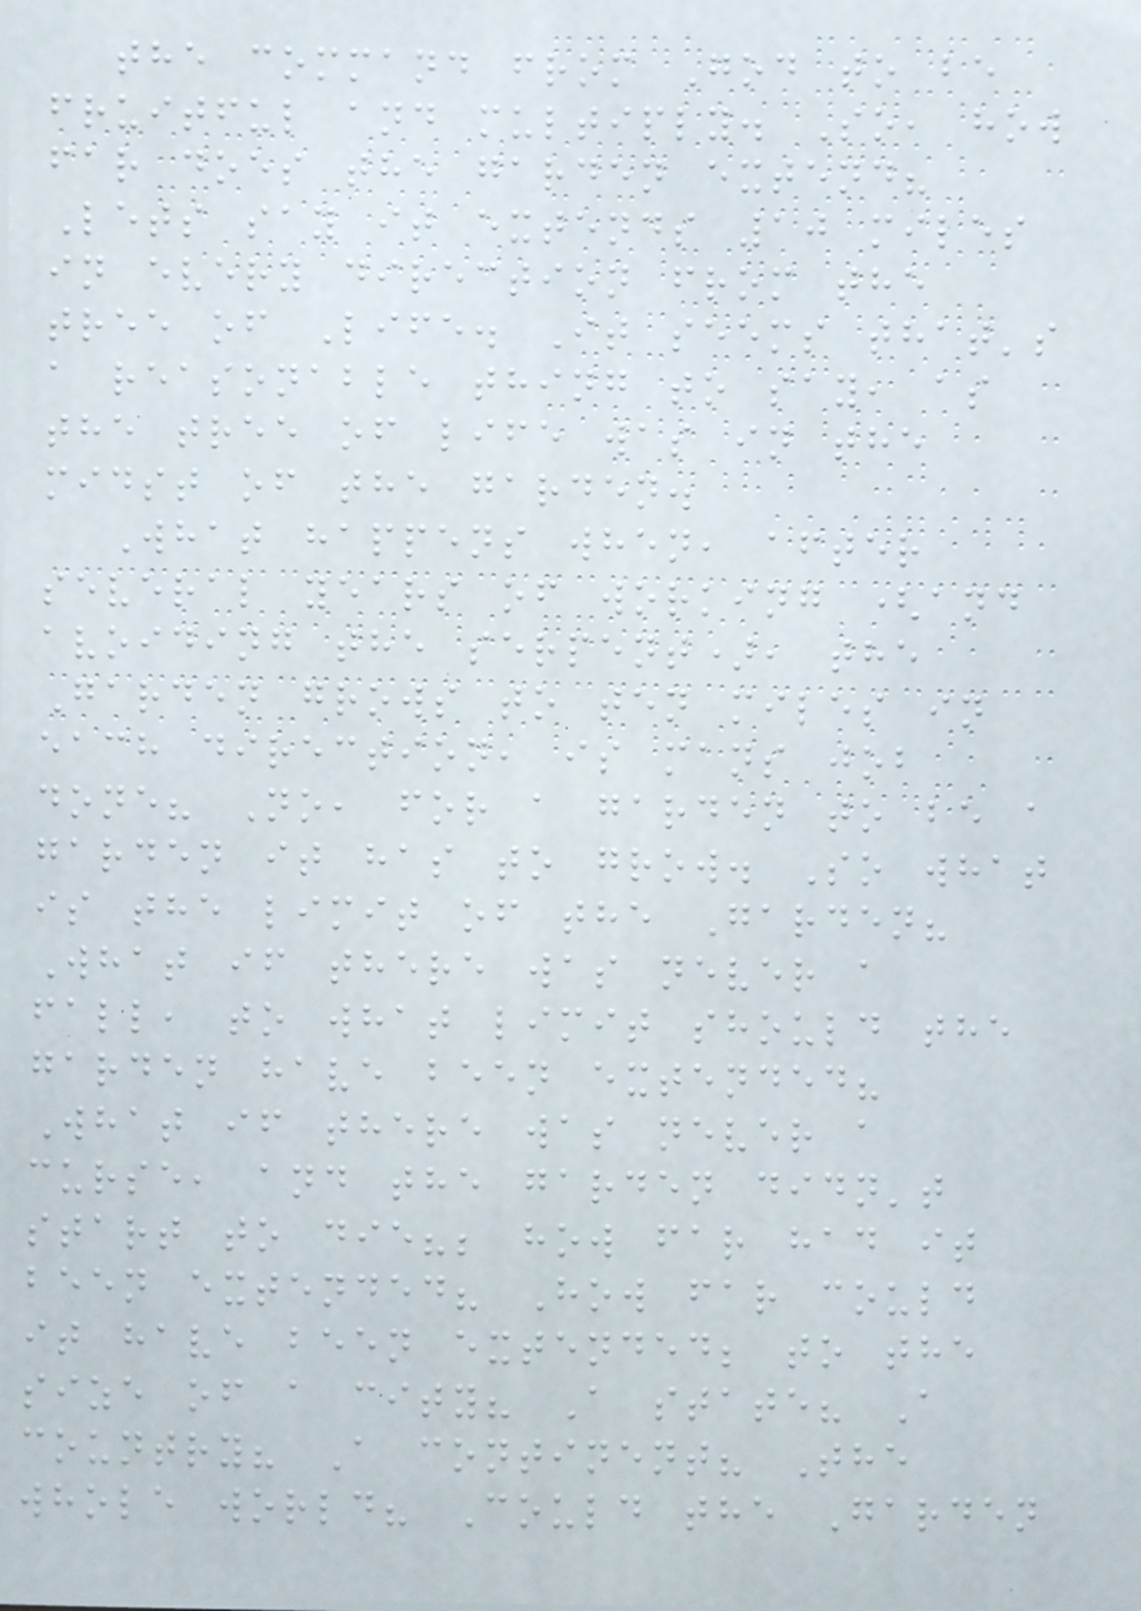the command from God to be
fruitful and multiply. So, how
far does the garden extend?
Lets say it extends 10 miles
in every direction from the
tree of Life. It seems that's
a reasonable thing to say, as
the tree of life was in the
midst of the garden.
What happens when, after
several years of working (and
avoiding the serpent), the
Garden grows to ten miles in
each direction, is mans job
done? No, for a garden to be a
garden it has to grow. So what
is the limit of the Garden?
What if there was never a
fall, to what limit should the
garden have been extended?
What if there was never a
curse, and the garden didn't
start to die?; how far had it
been extended? How far could
it have been extended; to the
size of a city? A state? A
country? A continent? The
whole world? Could the Garden
